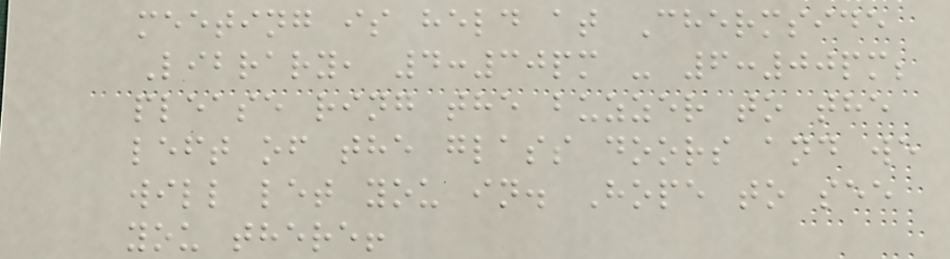meeting is held at Chermside
Library, 4:30pm - 6:00pm;
please ring the buzzer to the
left of the glass doors and we
will let you in. Hope to see
you there!
